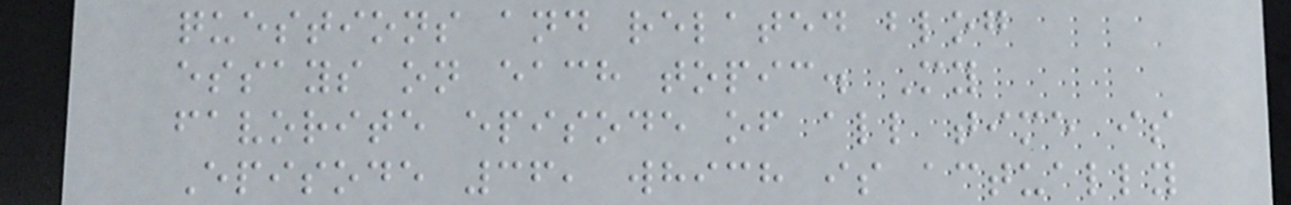questions and related blog
essays on each topic. My
favorite episode of all time is
Episode 36, which is actually
